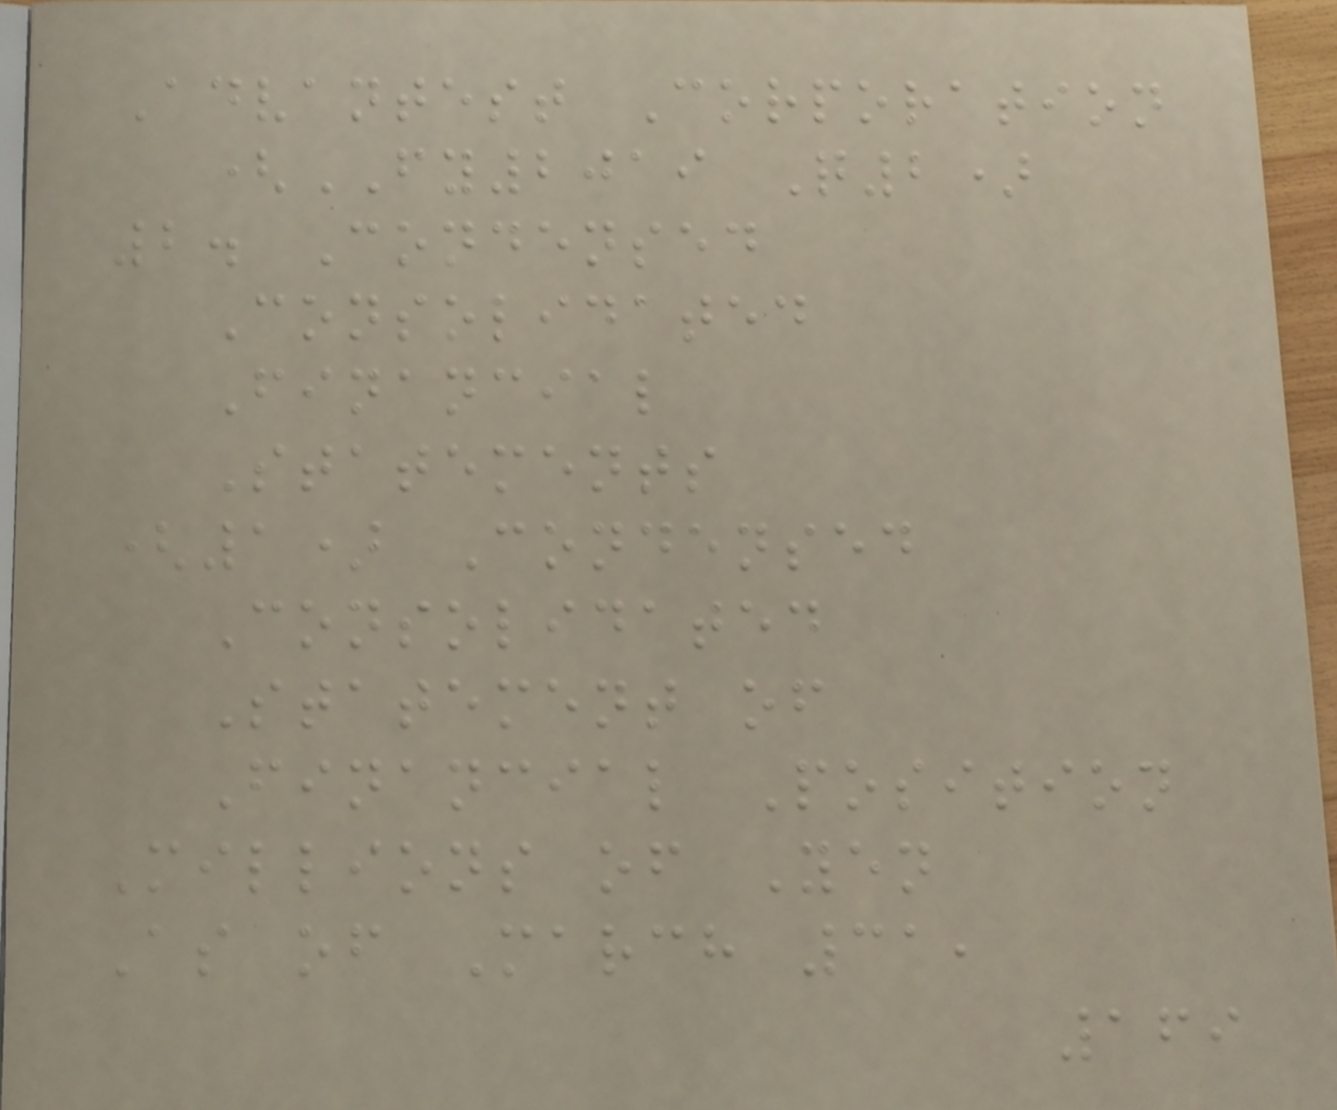Advantest Corporation
(FY2019 Q2)
2. Condensed
Consolidated
Financial
Statements
(1) Condensed
Consolidated
Statement of
Financial Position
Millions of Yen
As of March 31,
169
